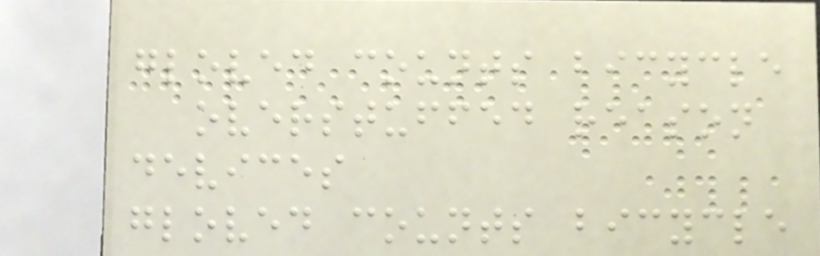gloved counts bicycle
overstuffed reason
devices
gloved counts bicycle
